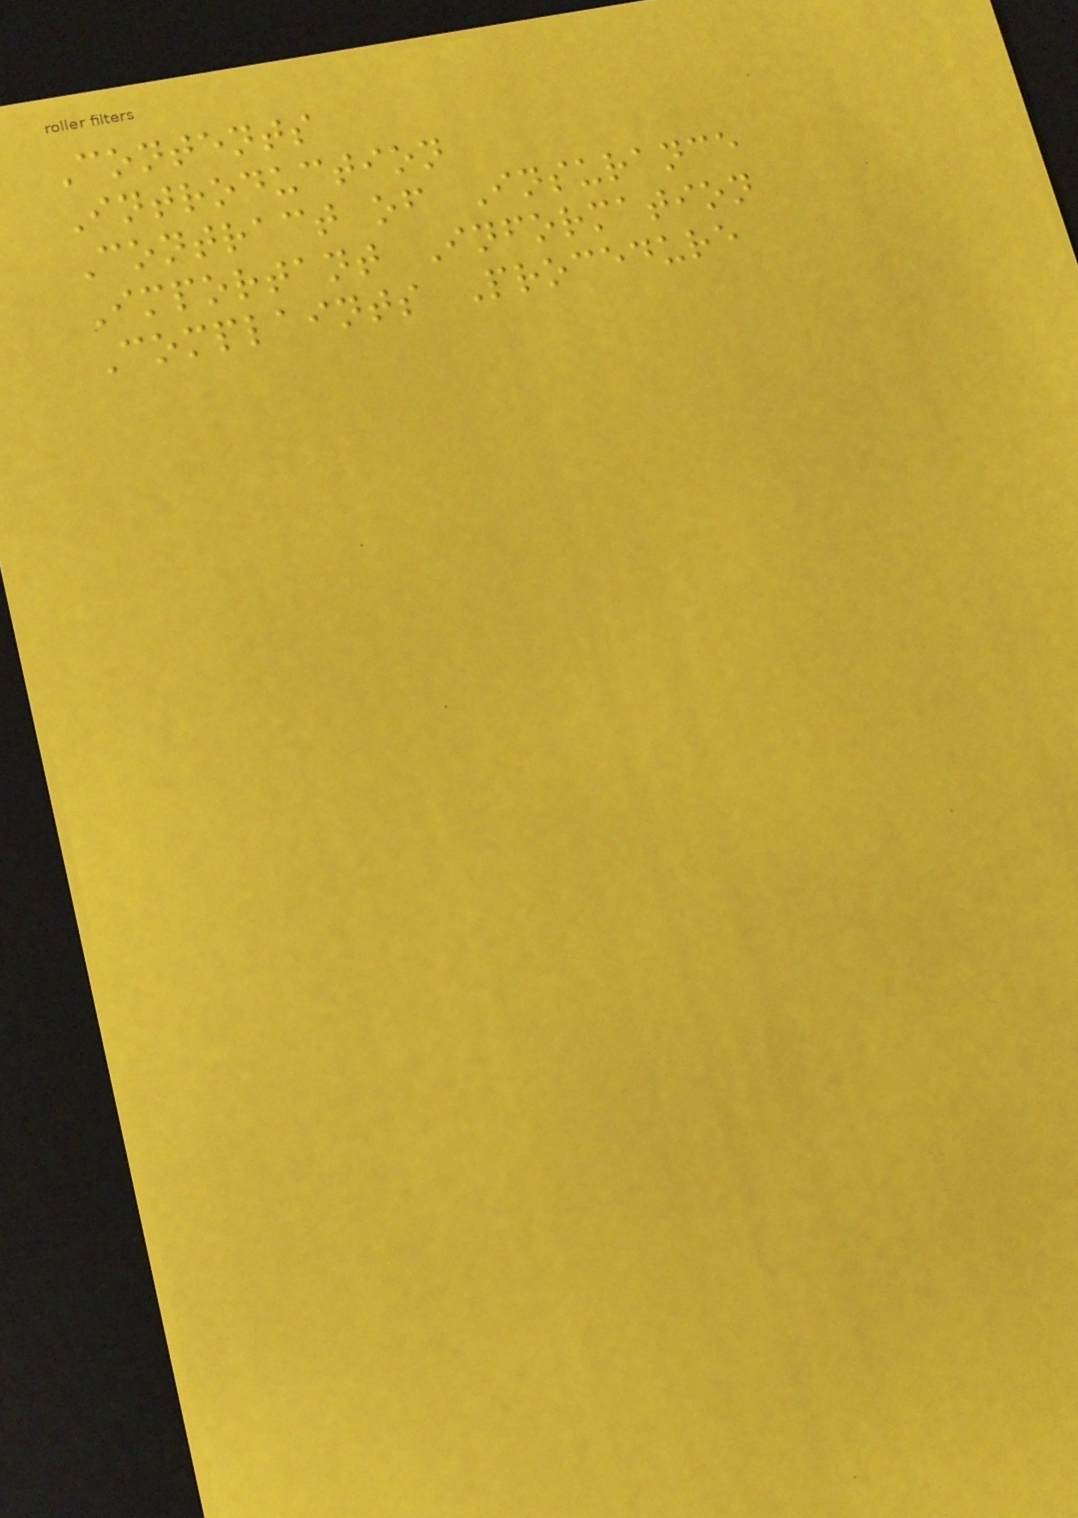Contents
Introduction
Contract of Insurance
Important Information
Complaints Procedure
